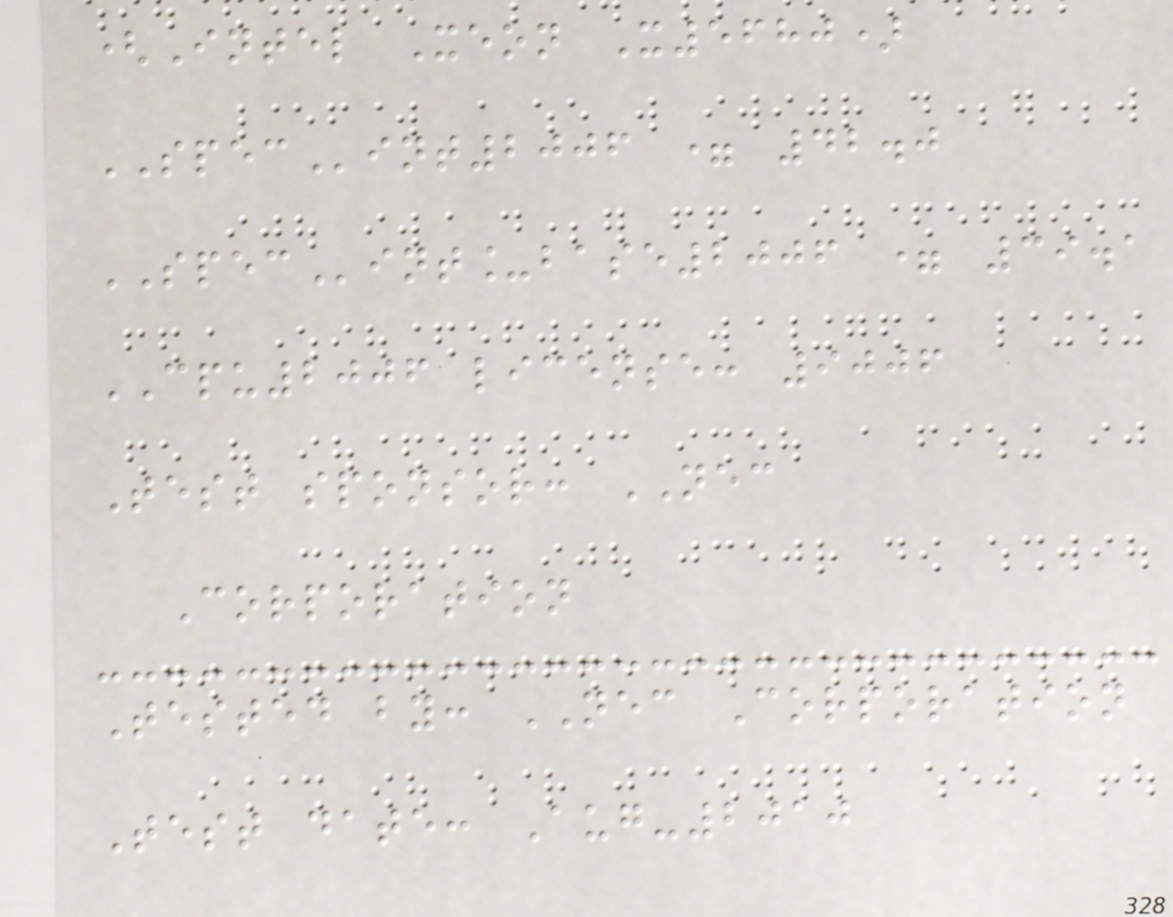(Intel Xeon X5680)
SPECint2006 = 42.0
SPECint_base2006 = 39.1
CPU2006 license: 9006
Test sponsor: NEC
Corporation
Tested by: NEC Corporation
Test date: Aug-2010
